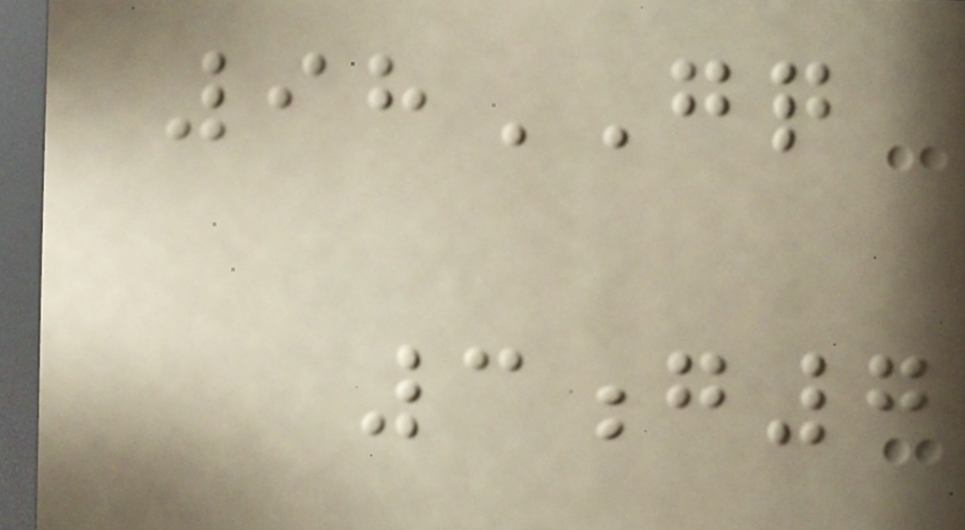98GQ
3g7
